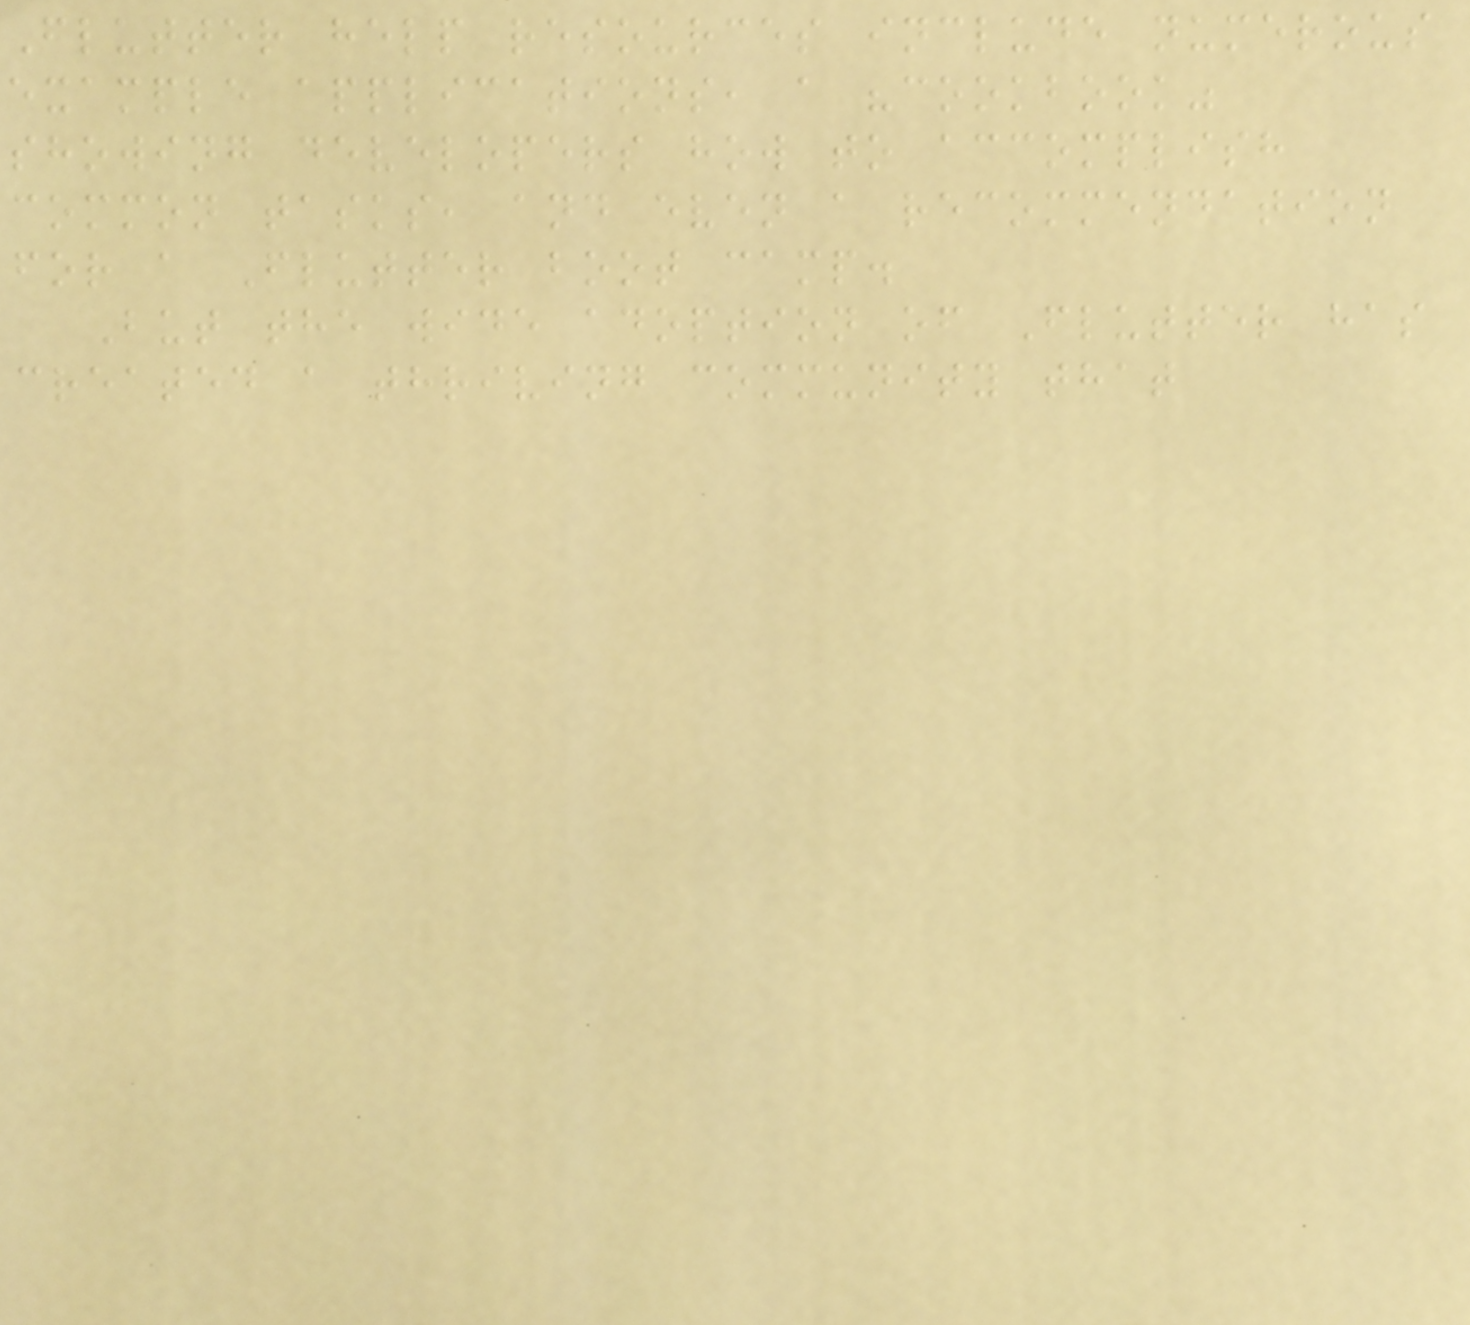Flutter help resources include numerous
example applications, a "cookbook"
showing developers how to accomplish
common tasks, and even a recommendation
for a Flutter boot camp.
But the wide adoption of Flutter has
created a thriving community that
